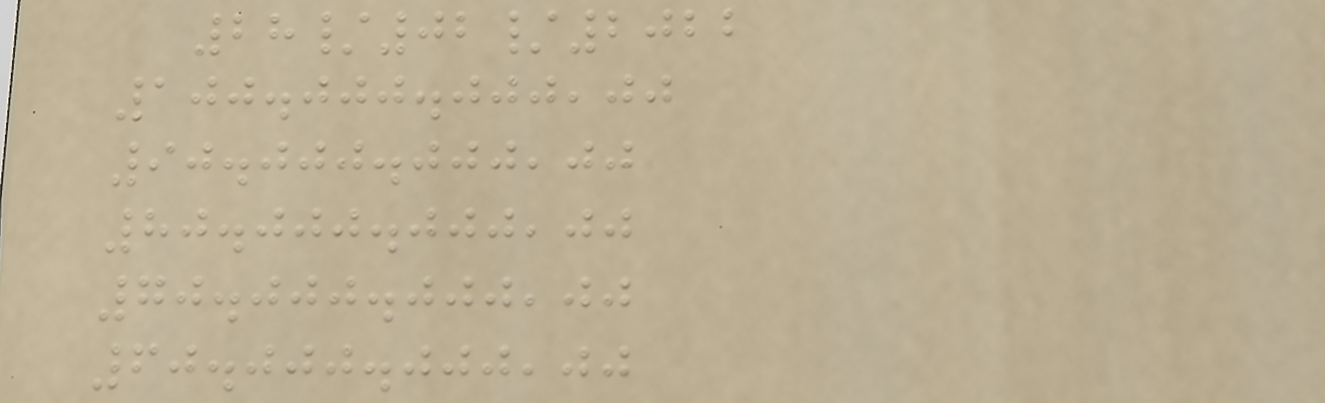28/02/2022
100.000.000,00
90.000.000,00
80.000.000,00
70.000.000,00
60.000.000,00
